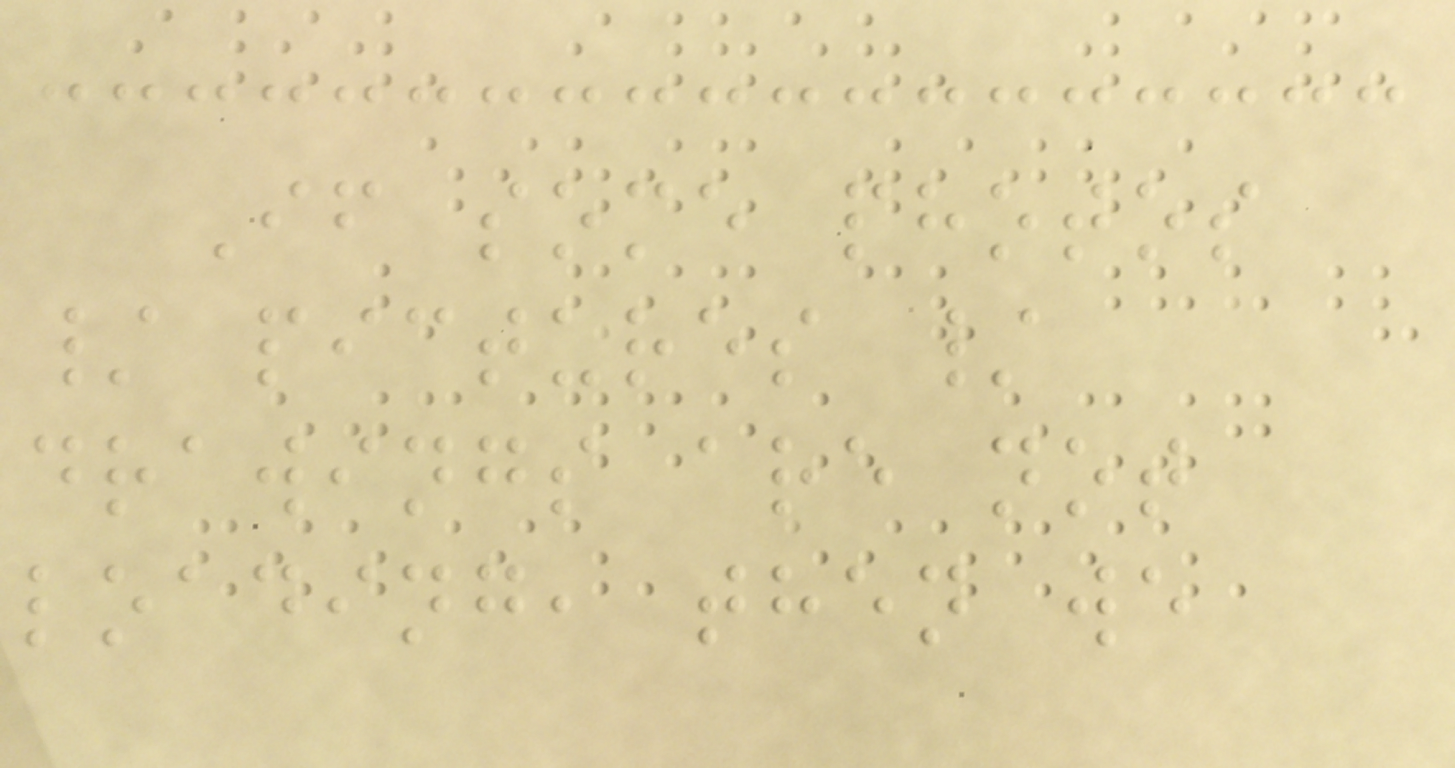If some photos
/ pictures /
drawings are not
loading, then we
